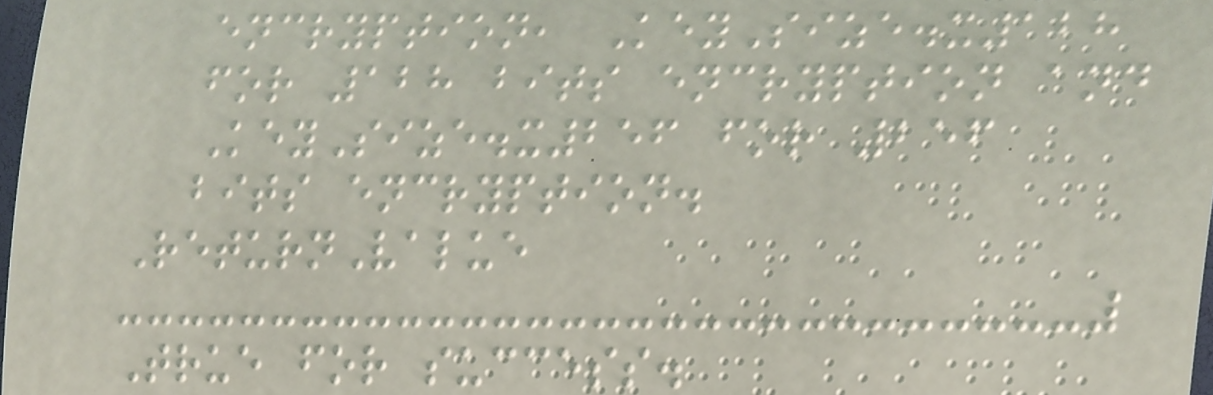encryption, KeySize.x128
for 128 bits encryption and
KeySize.x256 for 256
bits encryption.
ReturnValue
True for success.
